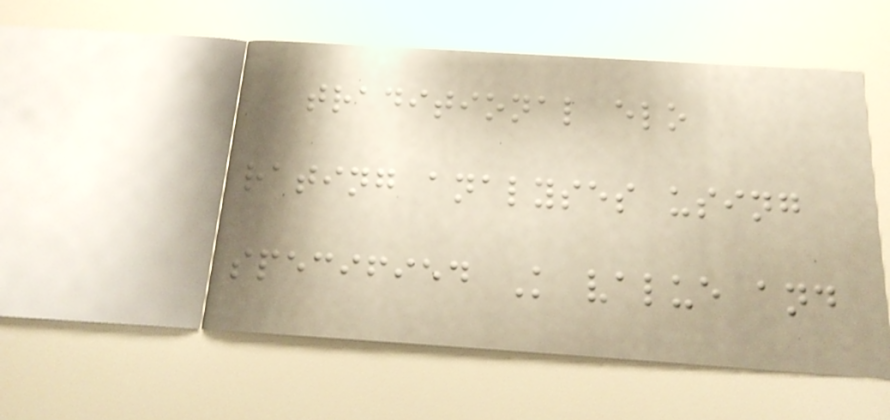traditional elo
rating analyses using
specified K value and
